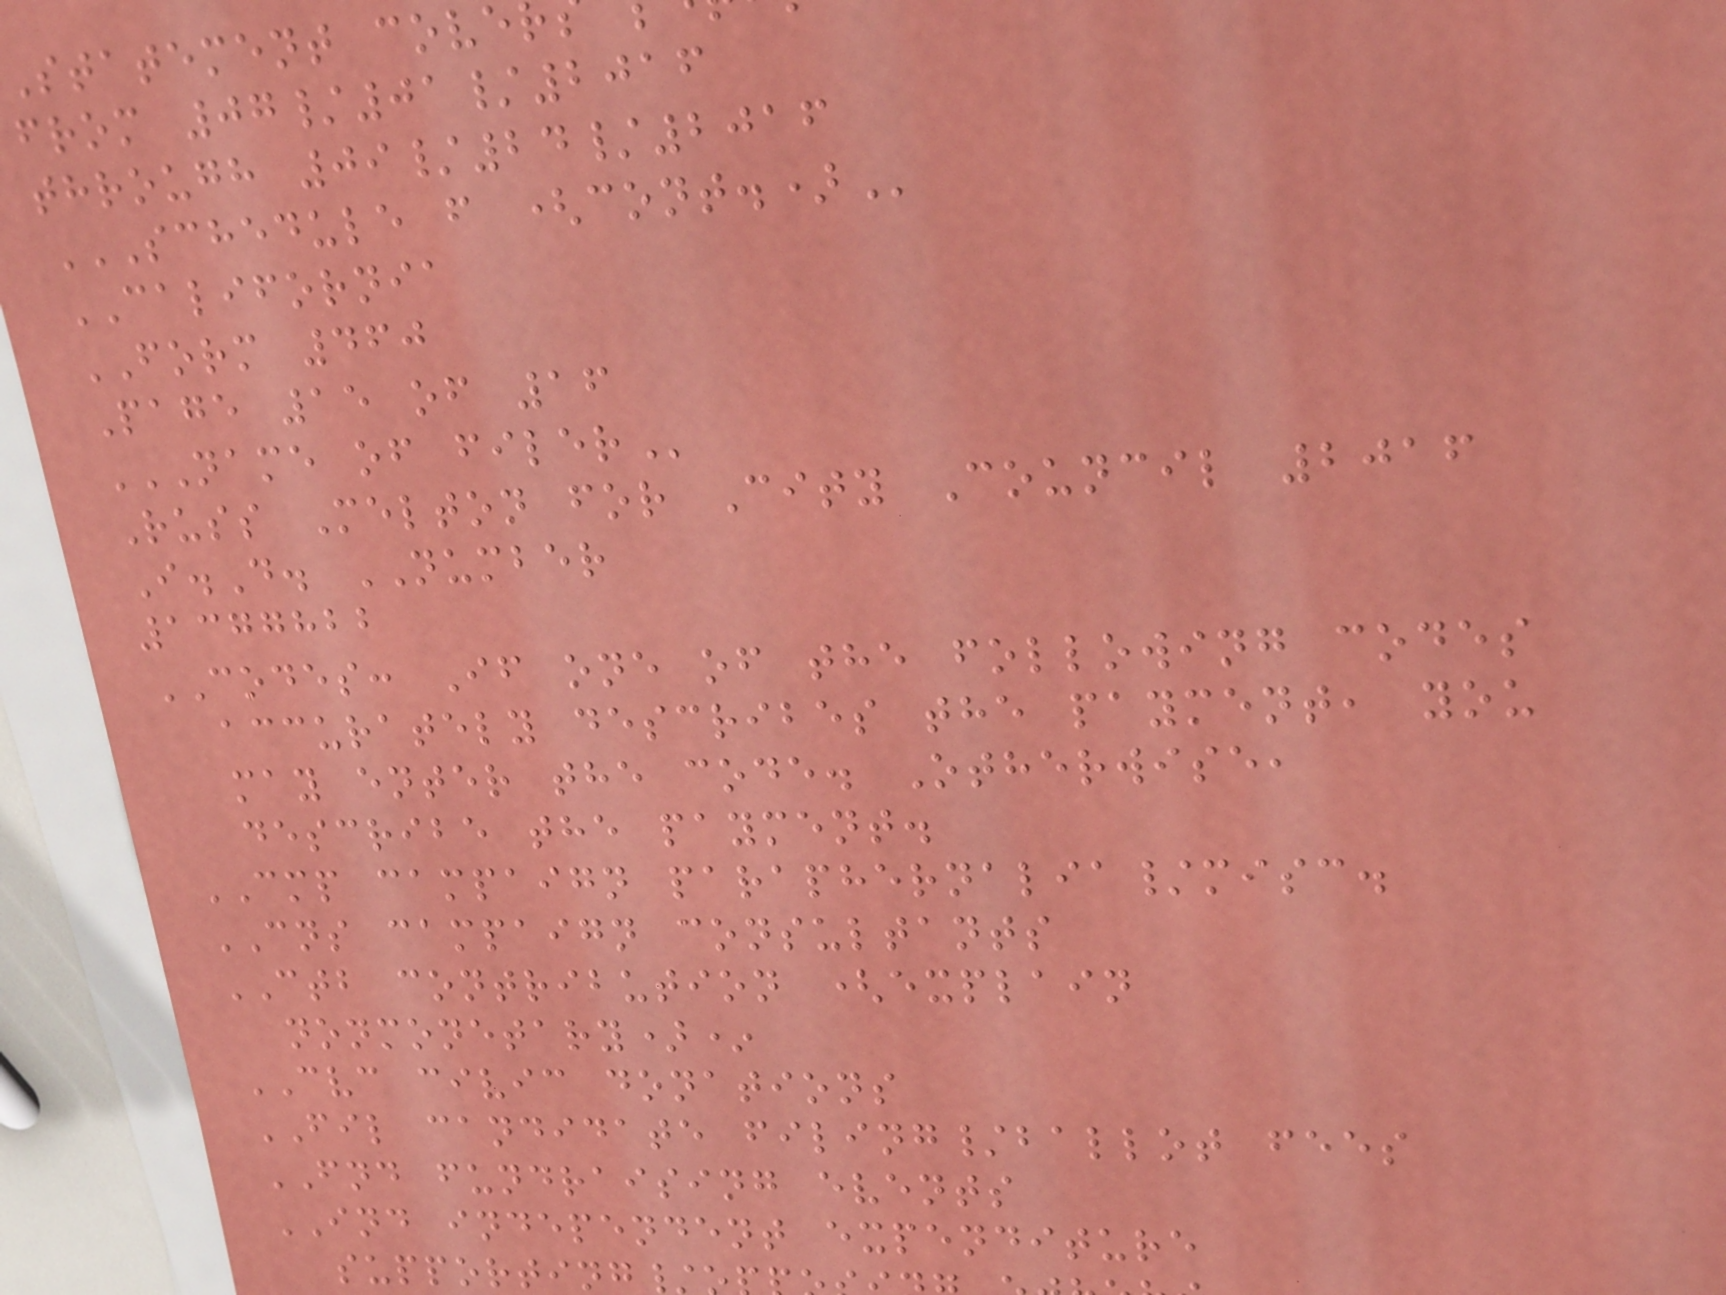statement cove
from 07/01/2016
through 09/24/2016
SCHEDULE F (CONT.)
CALIFORNIA
FORM 460
Page 15 of 16
NAME OF FILER
Russ Melton for City Council 2016
I.D. NUMBER
1377822
CODES: If one of the following codes
accurately describes the payment, you
may enter the code. Otherwise,
describe the payment.
CMP campaign paraphernalia/misc.
CNS campaign consultants
CTB contribution (explain
nonmonetary)*
CVC civic donations
FIL candidate filing/ballot fees
FND fundraising events
IND independent expenditure
supporting
